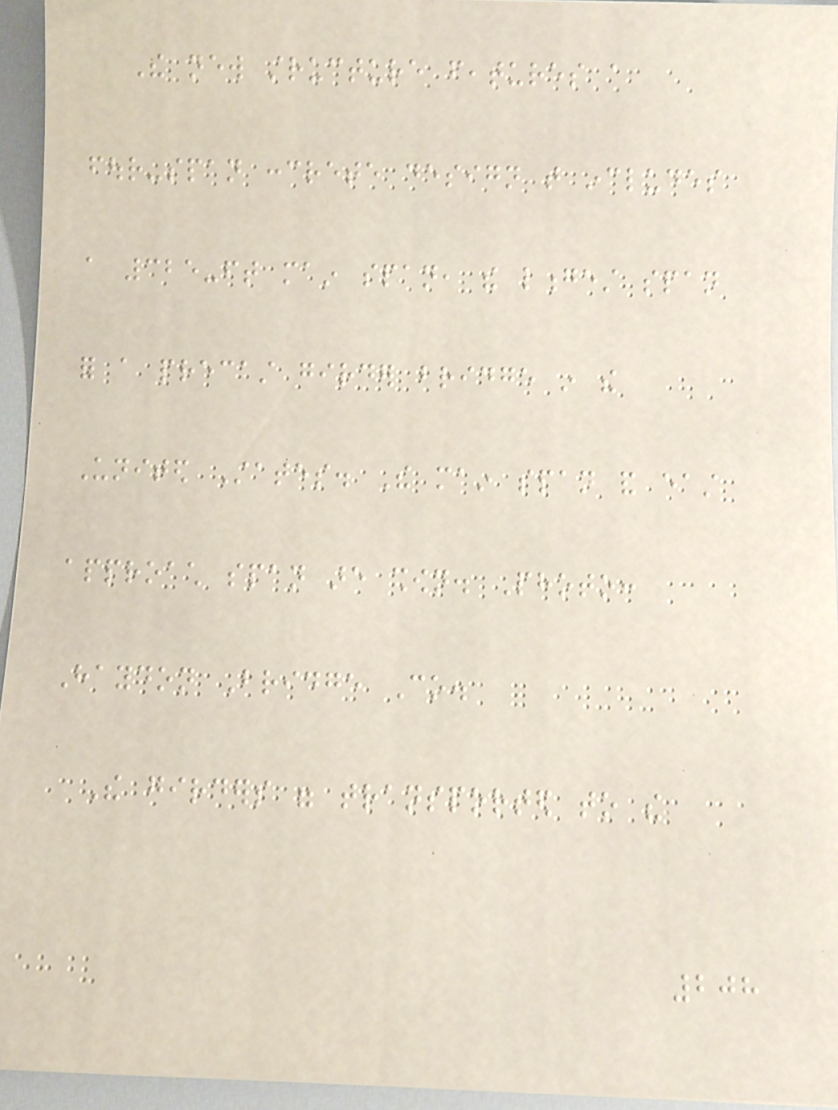The new structure features a
four-span concrete design that includes
a 325-ft main span, the longest span
for a precast girder bridge in the
United States. The main span and east
approach span are shown. Photo:
Haydon Bridge Co.
The girders were transported to the
208
